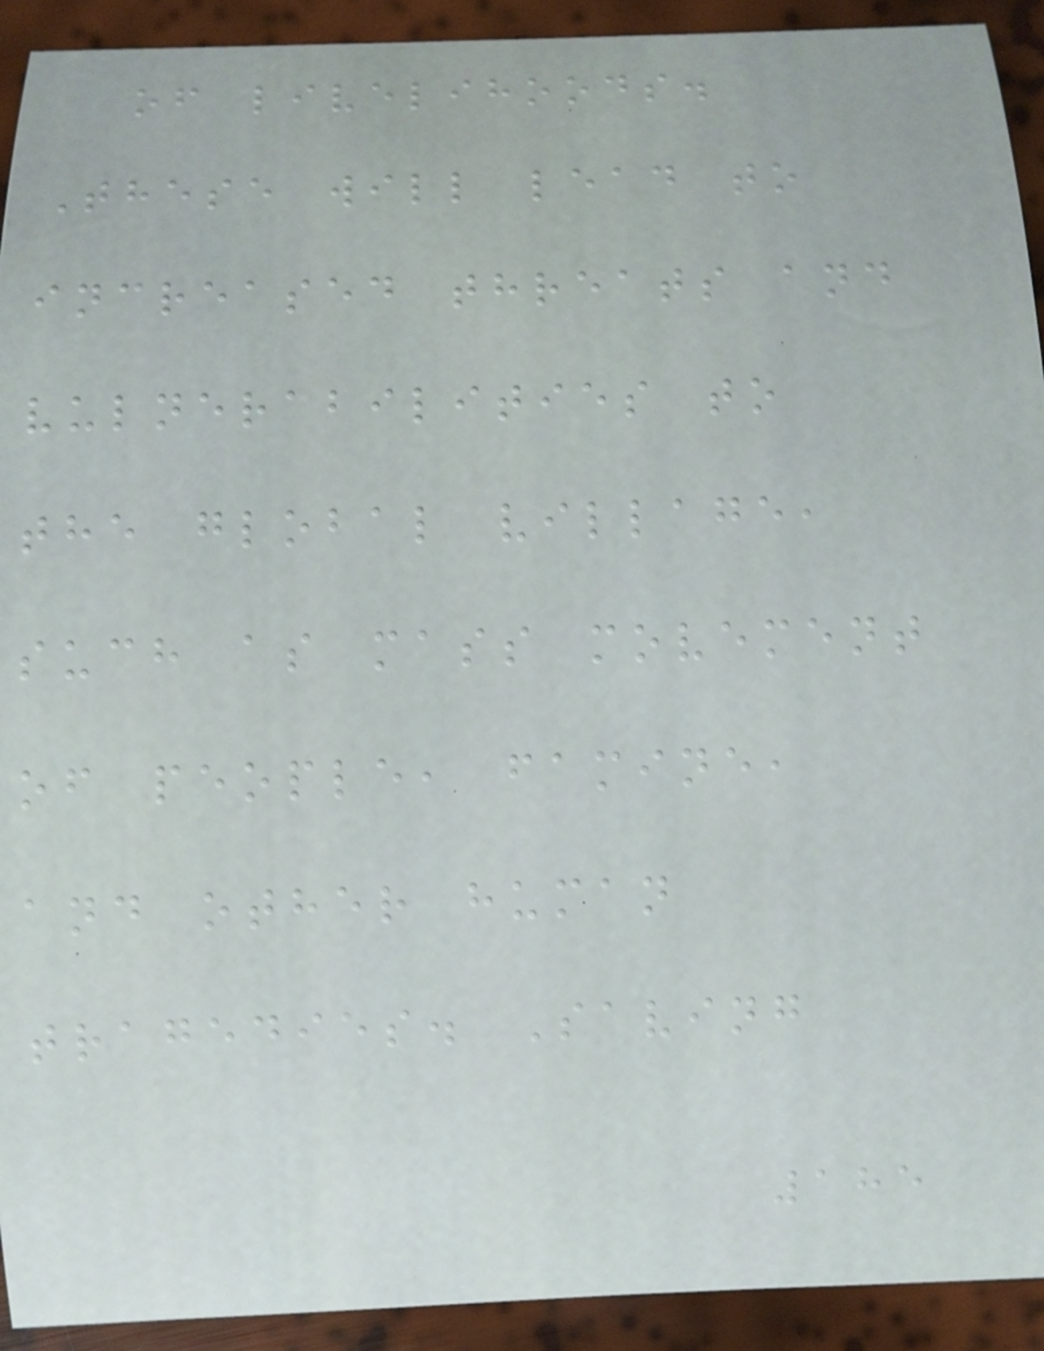of livelihoods.
These will lead to
increased threats and
vulnerabilities to
the global village,
such as mass movement
of people, famine,
and other human
tragedies. Saving
185
